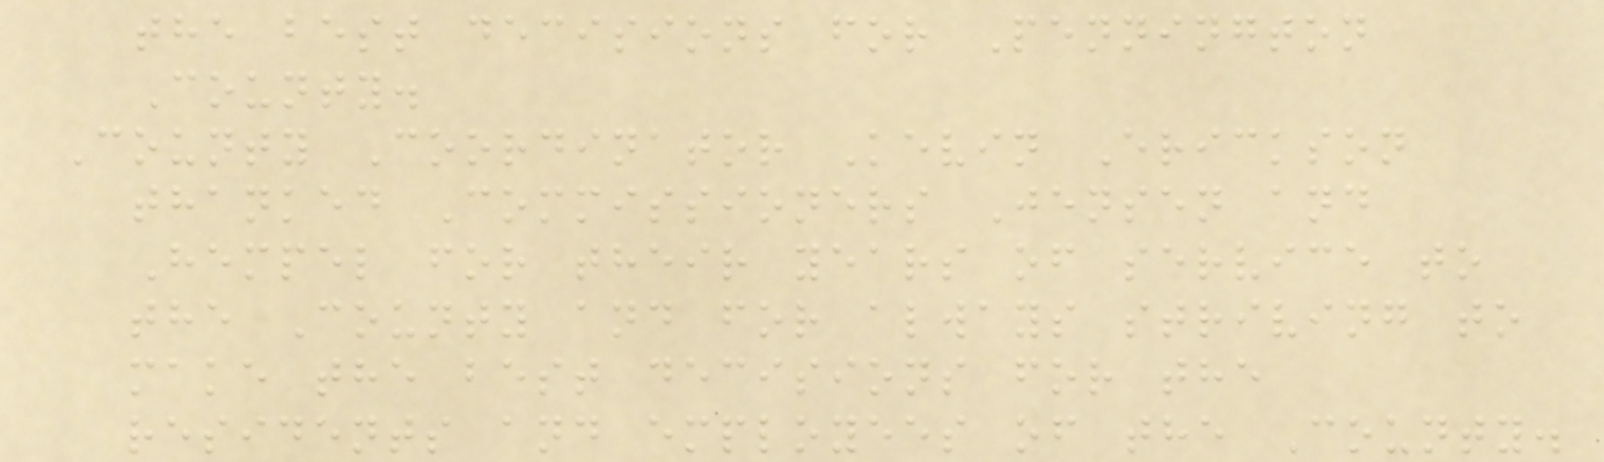the best decisions for Pennington
County.
County Coordinator Kevin Erickson
thanked Commissioners Jensen and
Hempel for their years of service to
the County and for always striving to
make the best decisions for the
residents and employees of the County.
